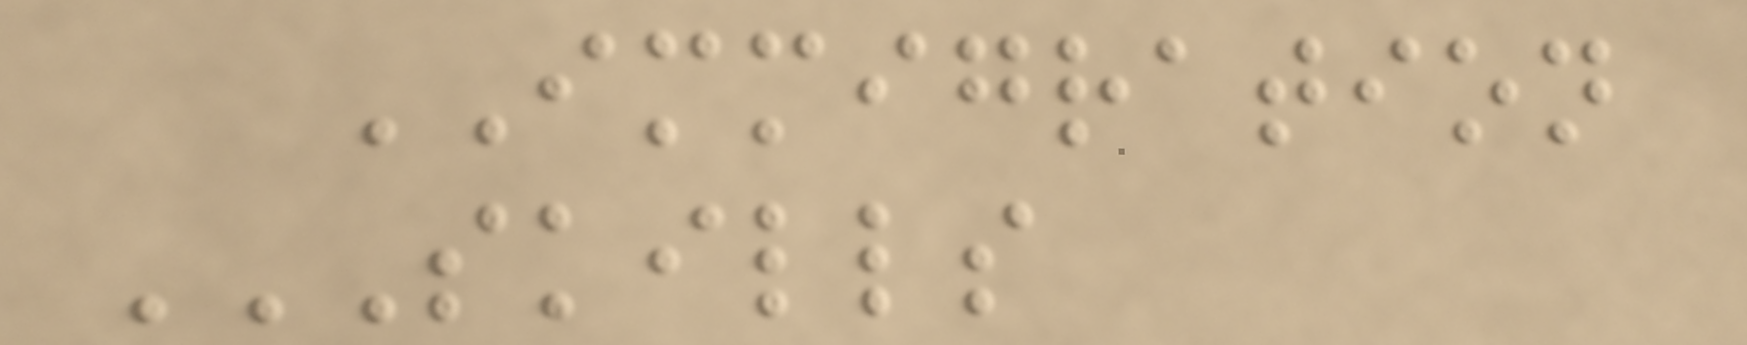IMMIGRATION
SKILLS
